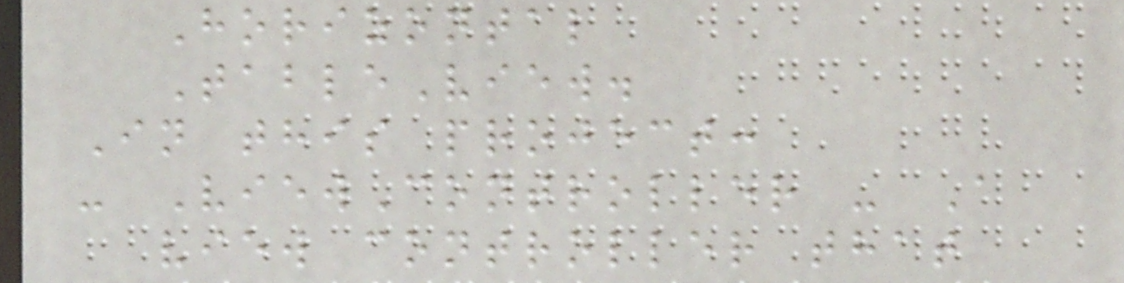Horizontal
TableView.
In this project:
- ViewController - A
view controller that
